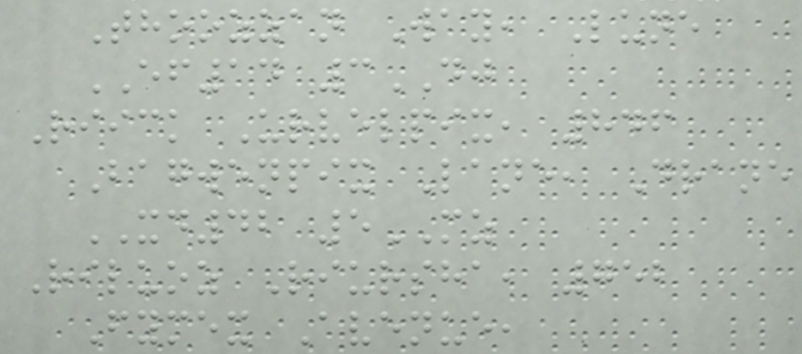Thoozzan Way, Lune
EF14 3DJ
Riick Urvelpix, 846
Bagwenpix Lane, Drane
XD42 5MZ
Riluoz Riursha, 752
Fymex Avenue,
